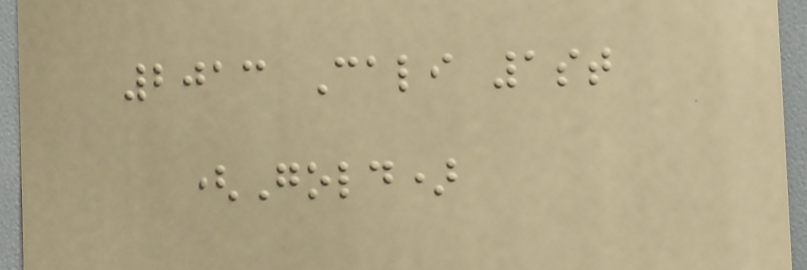2013 Cali 1st
(Gold)
